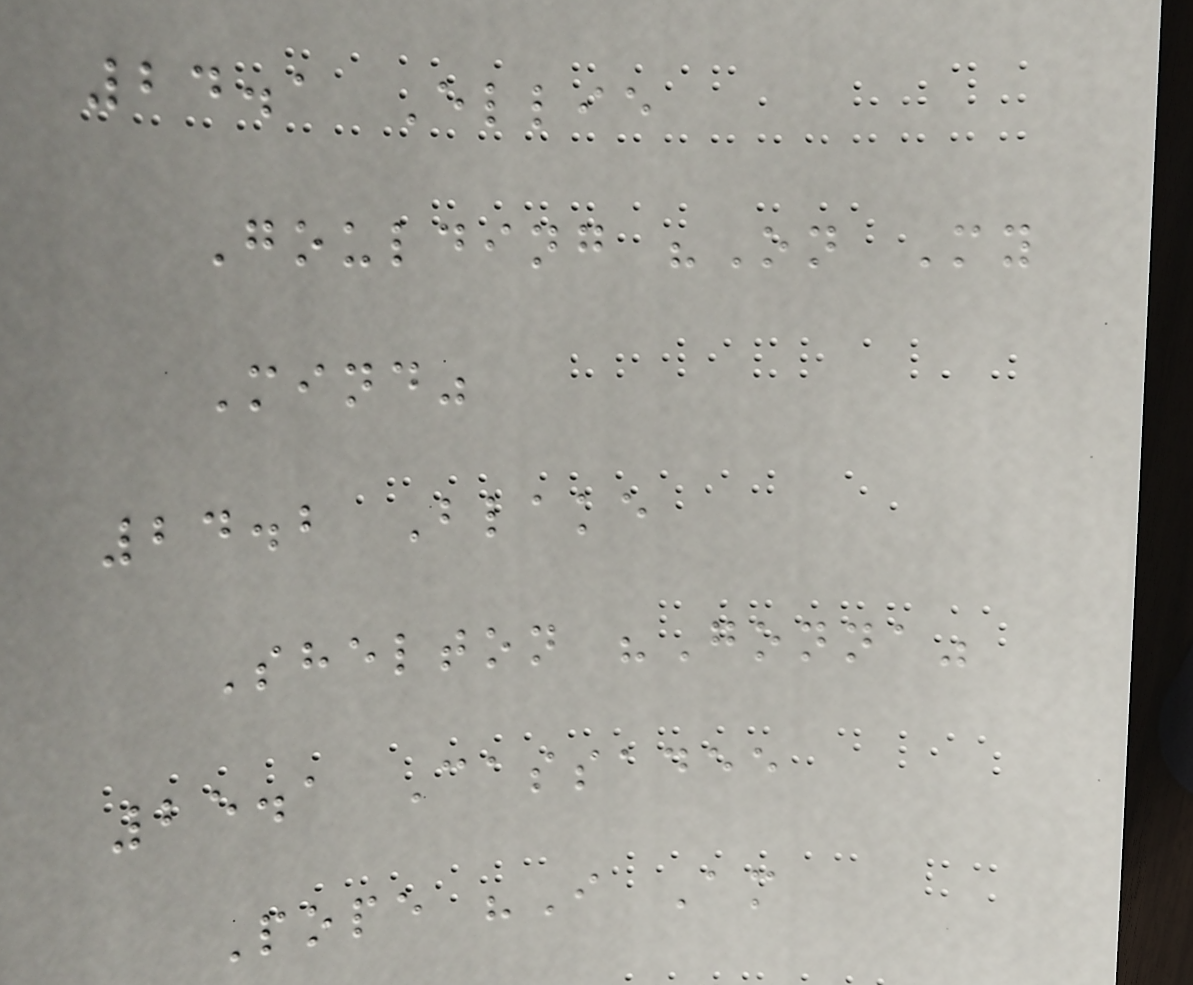24.1 Ellie
Goulding "On My
Mind"
24.2 Blake
Shelton "Gonna"
25.1 Cassadee
Pope "I Am
